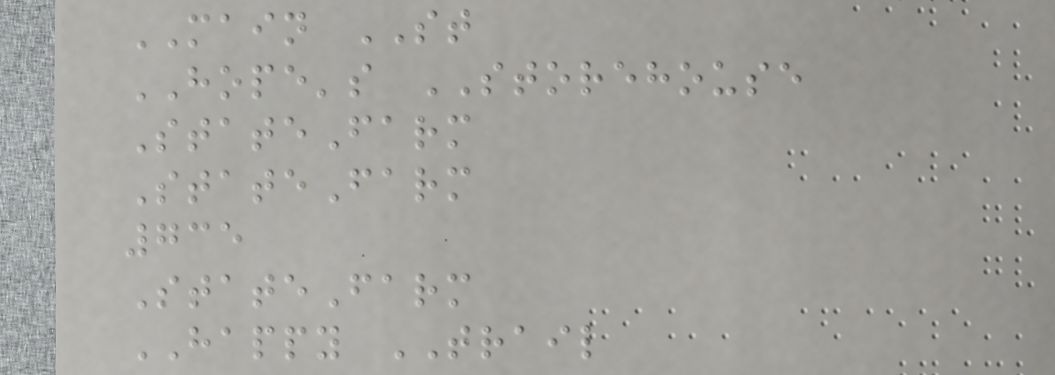MAIN ST
HOPE's STOREHOUSE
StateFarm
StateFarm
735
StateFarm
HAPPY TRAIL
